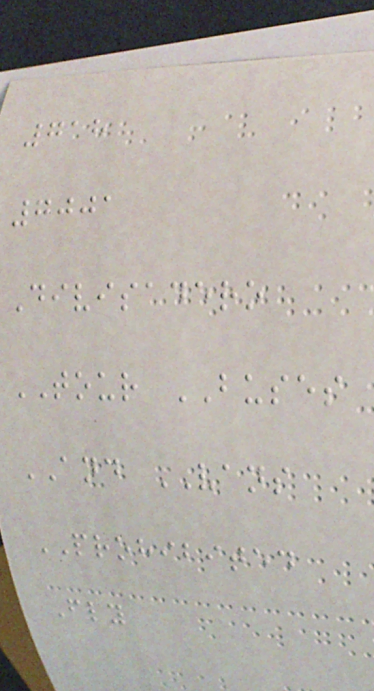718
7001
Divisadero
TOUR BUSES
AND VANS
PROHIBITED
Fly
